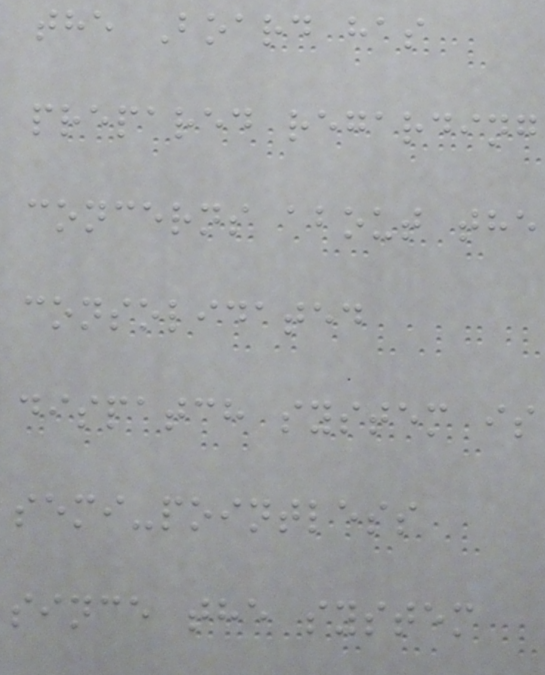the Board has
prepared regarding
concerns about the
consolidated
dispatch system is
semi-pointless
since the system
